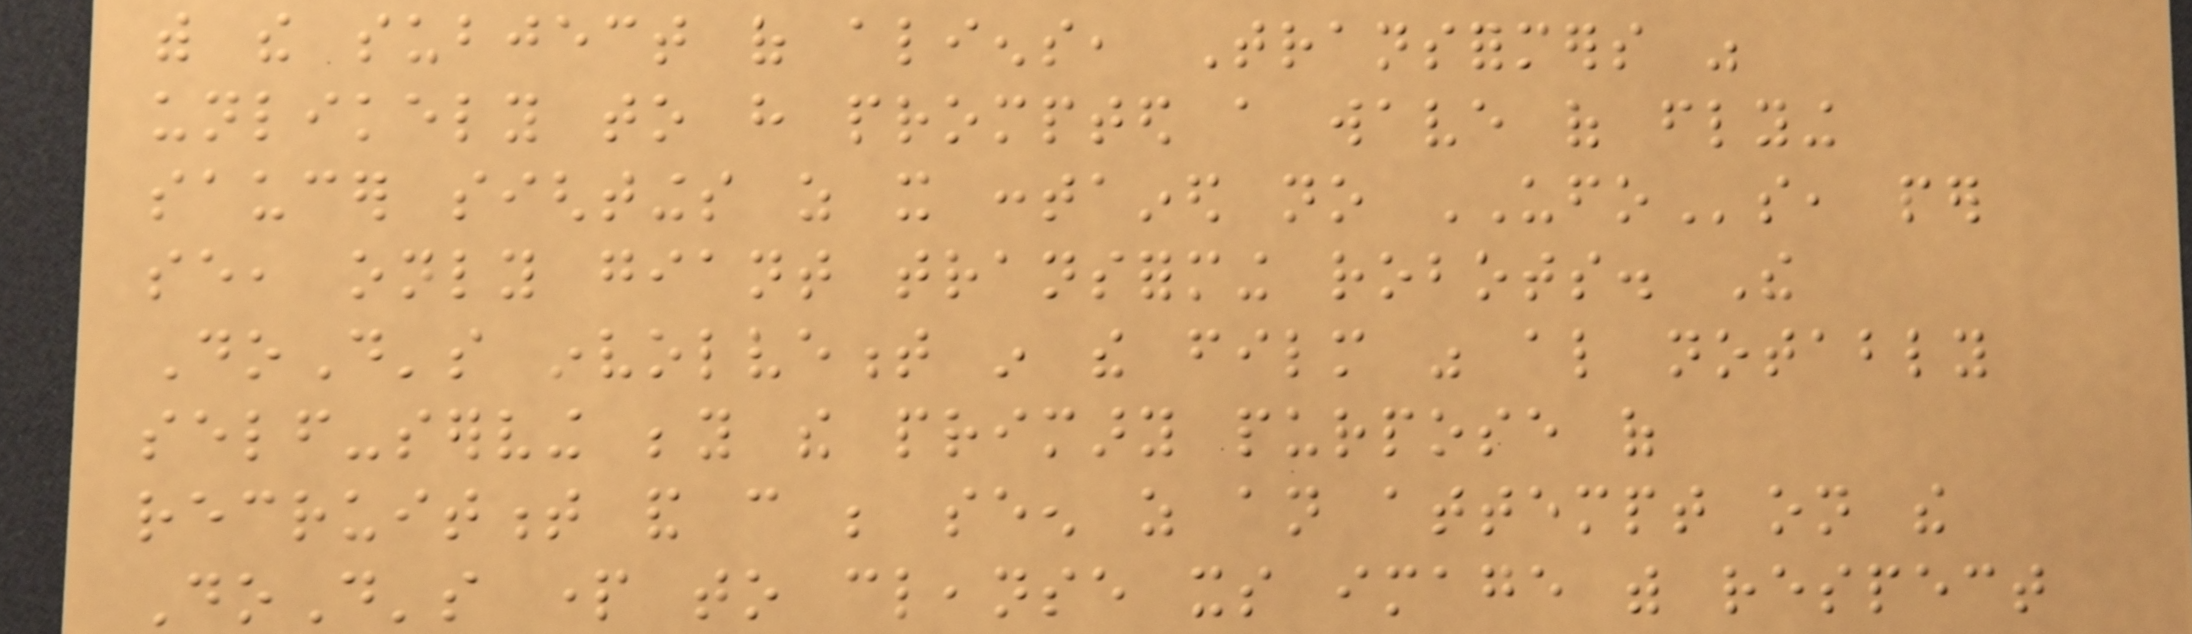with the subject of aliens, Transformers was
unlikely to have prompted a wave of flying
saucer sightings as it contained no UFOs, per
se, only giant transforming robots. The
DoD's involvement in the film was also notably
self-serving beyond the primary purpose of
recruitment and can be seen as an attempt on the
DoD's part to cleanse its image with respect
